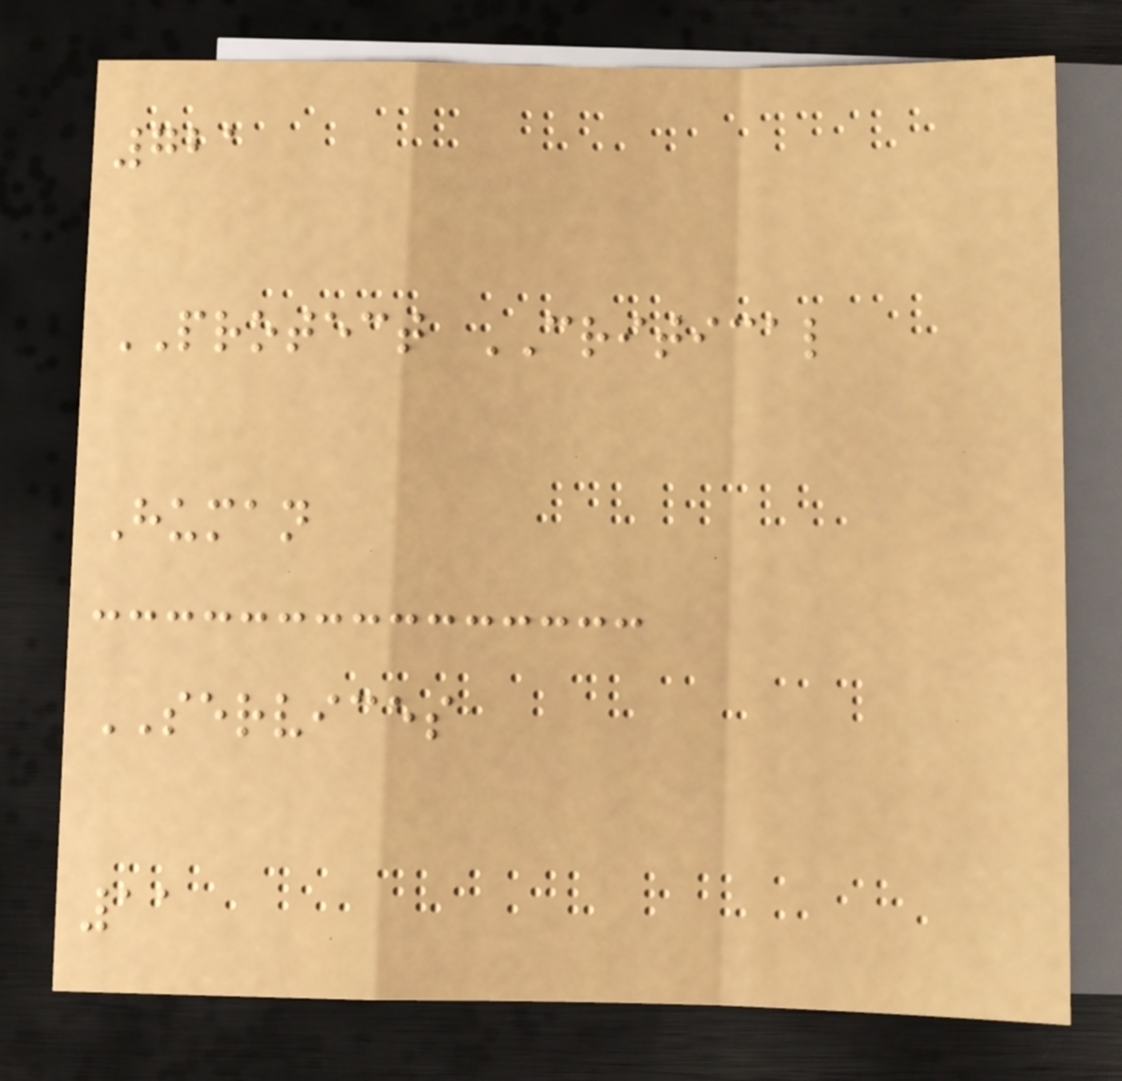721
PROTECT CRITICAL
Human
SERVICES
11
